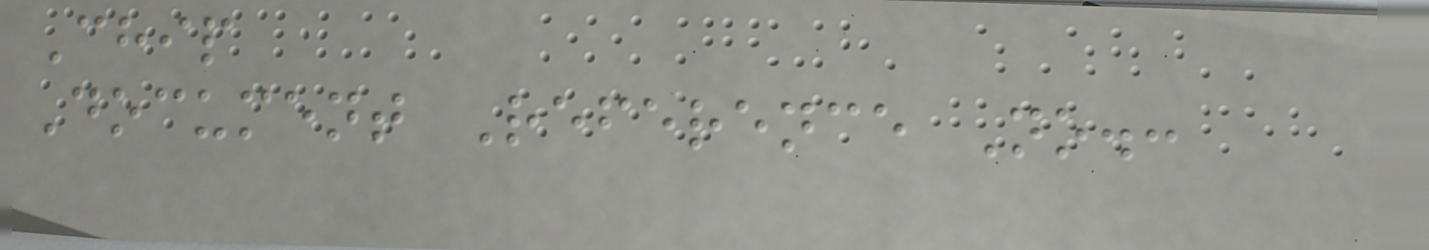Chip
Document Reference No.:
